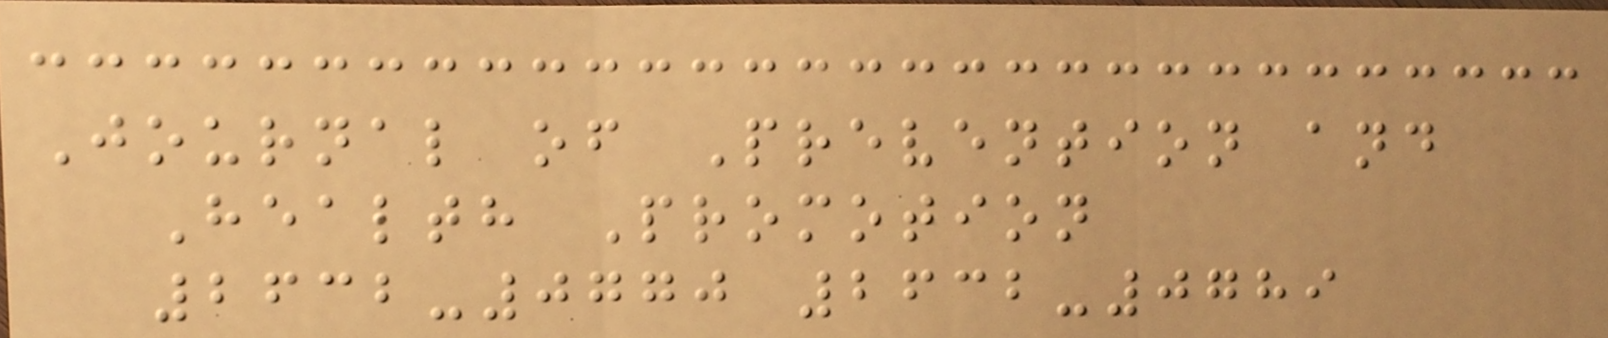Journal of Prevention and
Health Promotion
2632-0770 2632-0789
